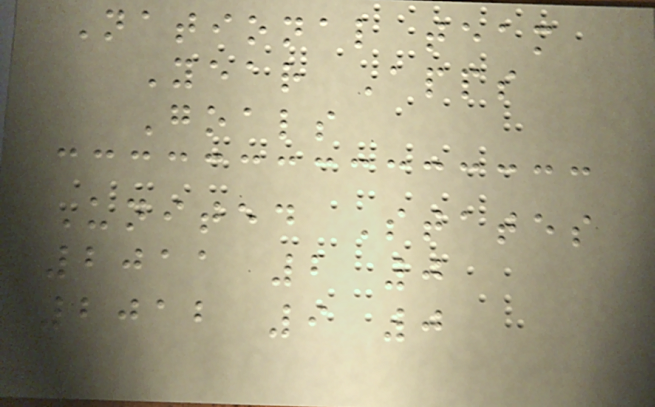National team
Year Apps
Goals
United States
2011 2 0
2012 9 0
